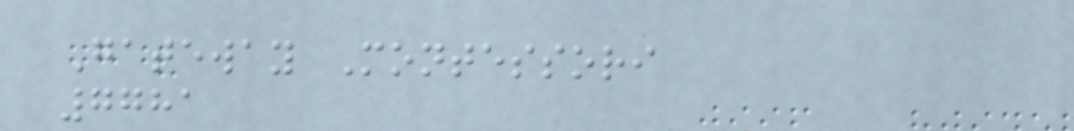Gateway Montessori
7781
